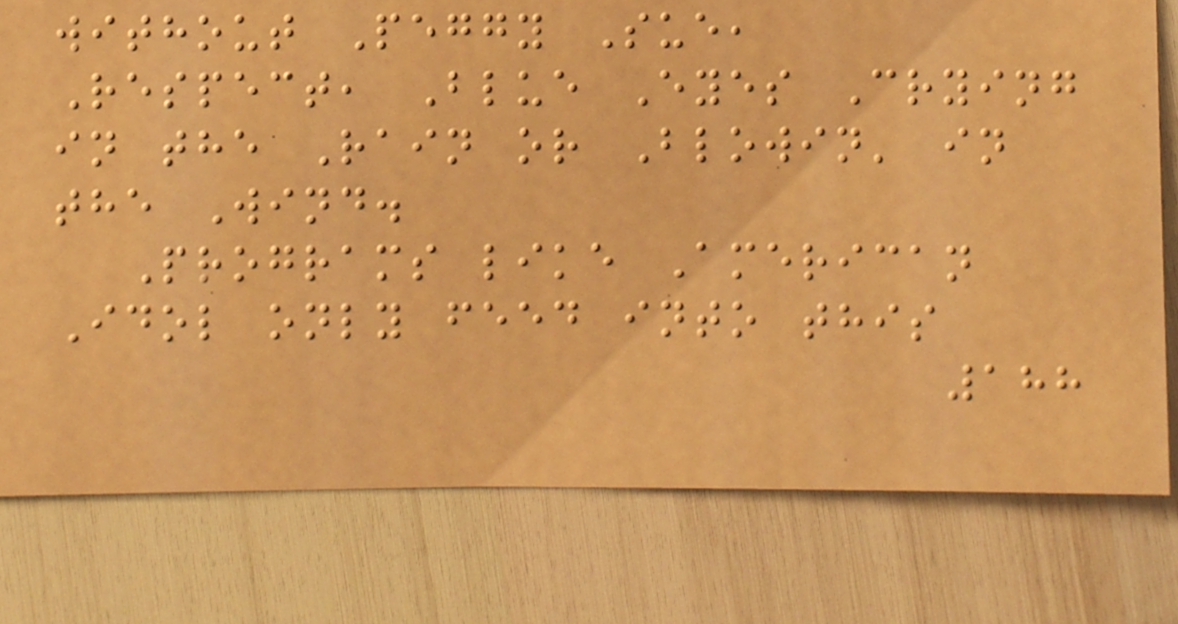without Peggy Sue,
Respect, Blue Eyes Crying
in the Rain or Blowin' in
the Wind.
Programs like American
Idol only feed into this
188
